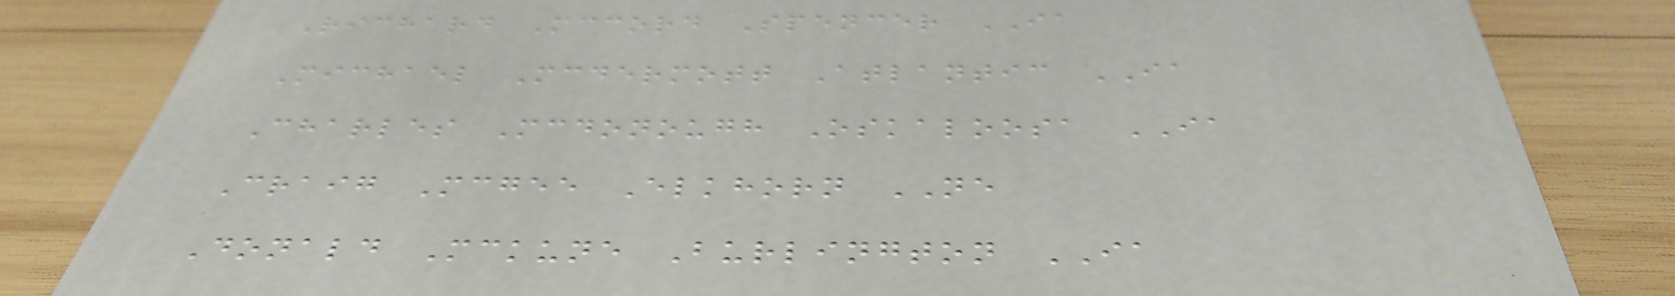Richard Mccord Spencer IA
Michael Mcdermott Atlantic IA
Charles Mcdonough Oskaloosa IA
Craig Mcgee Elkhorn NE
Donald Mckune Burlington IA
